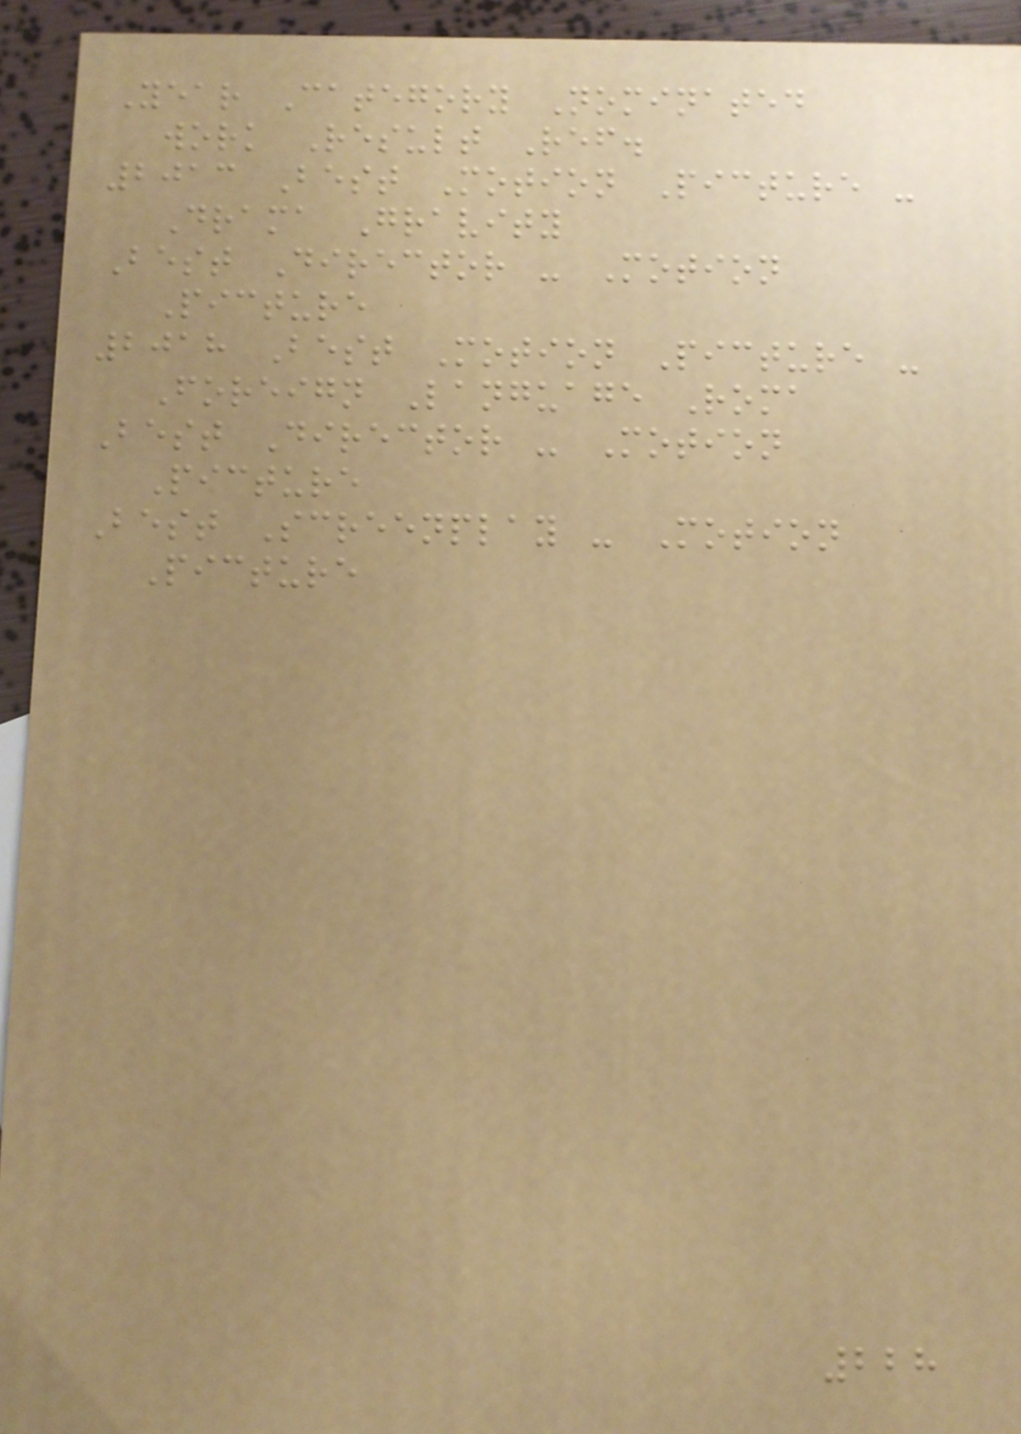Year Category Nominated
work Result Ref.
2013 Best Motion Picture -
Drama Gravity
Best Director - Motion
Picture
2018 Best Motion Picture -
Foreign Language Roma
Best Director - Motion
Picture
Best Screenplay - Motion
Picture
228
